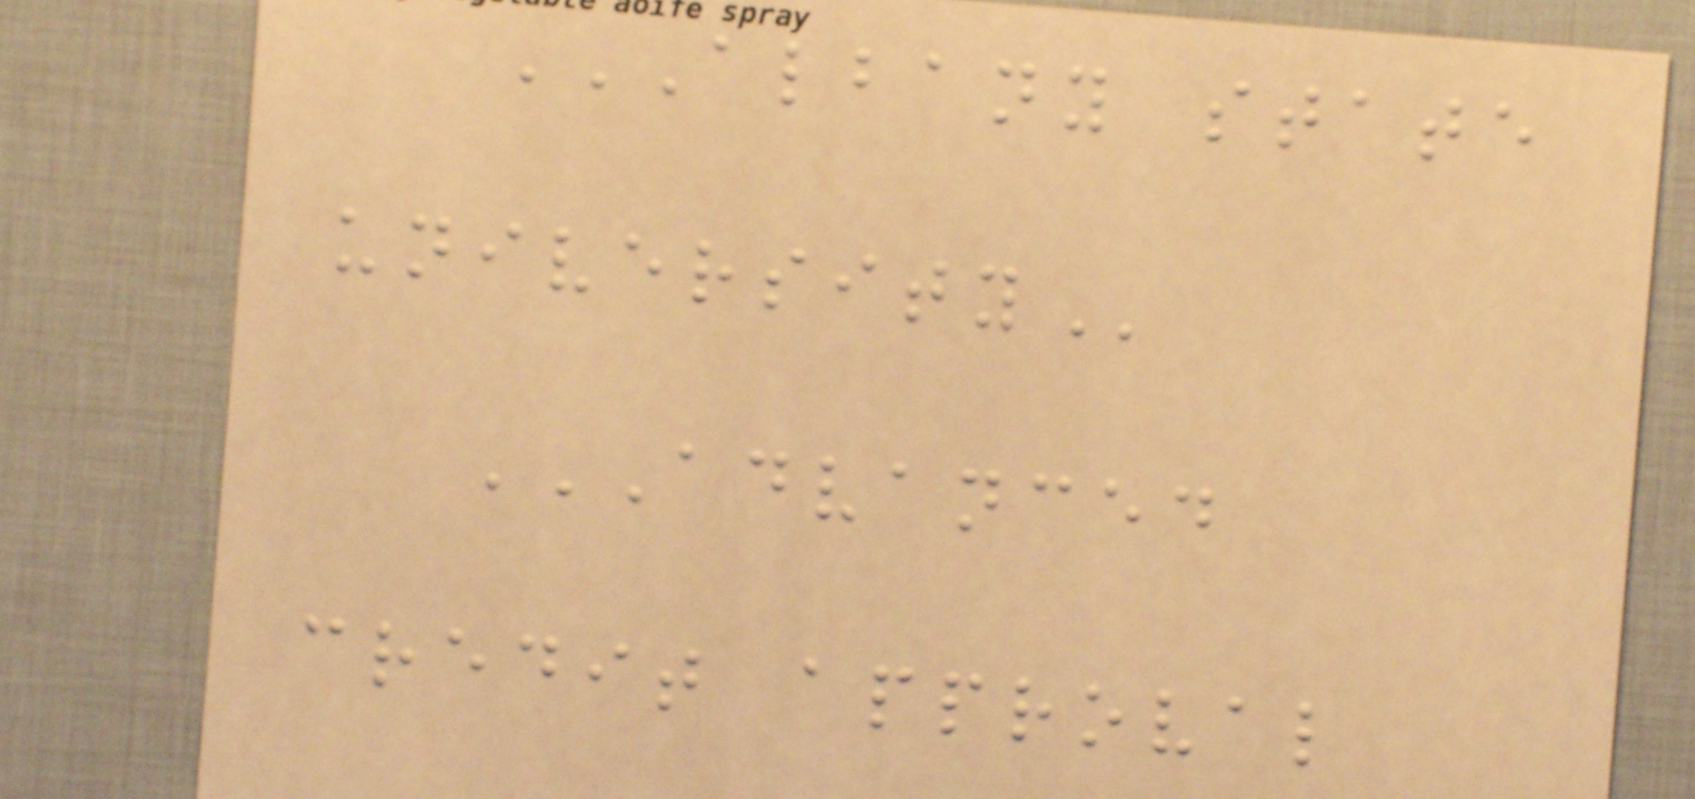ALBANY STATE
UNIVERSITY
ADVANCED
CREDIT APPROVAL
